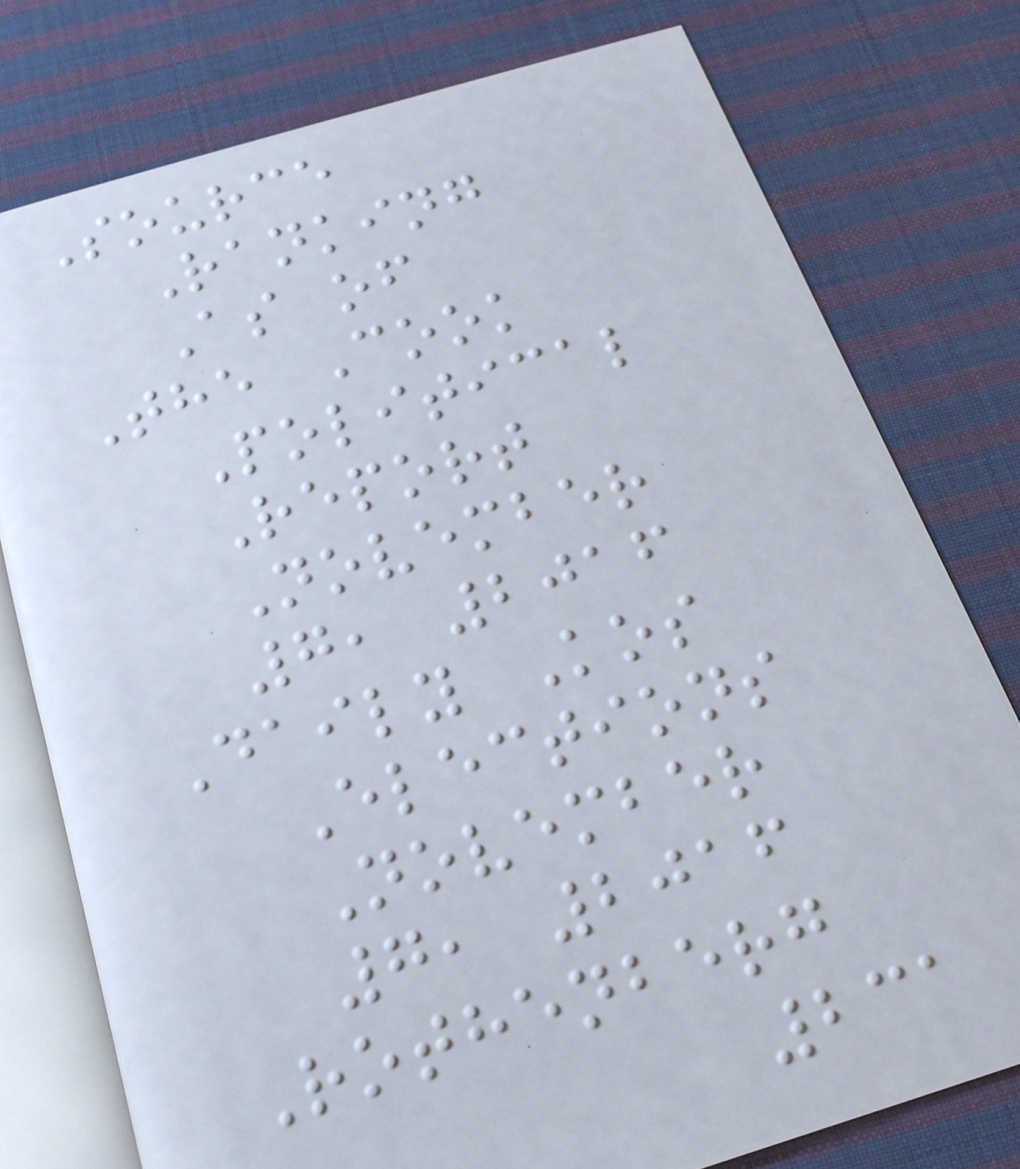Source
Ranking
As of
The Cook
Political
Report
November
7, 2016
Daily Kos
Elections
November
7, 2016
Rothenberg
231
